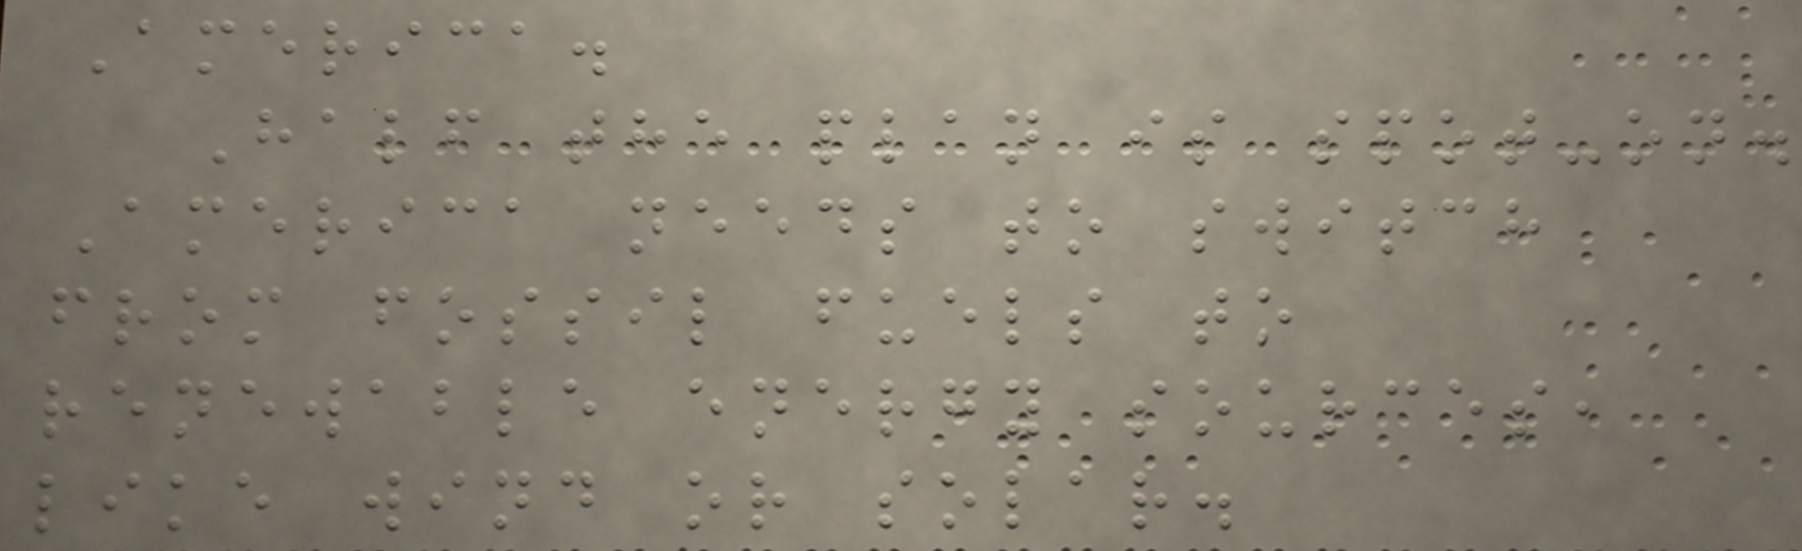America.
Half the plan is spot-on.
America needs to switch
from fossil fuels to
renewable energy sources,
like wind or solar.
